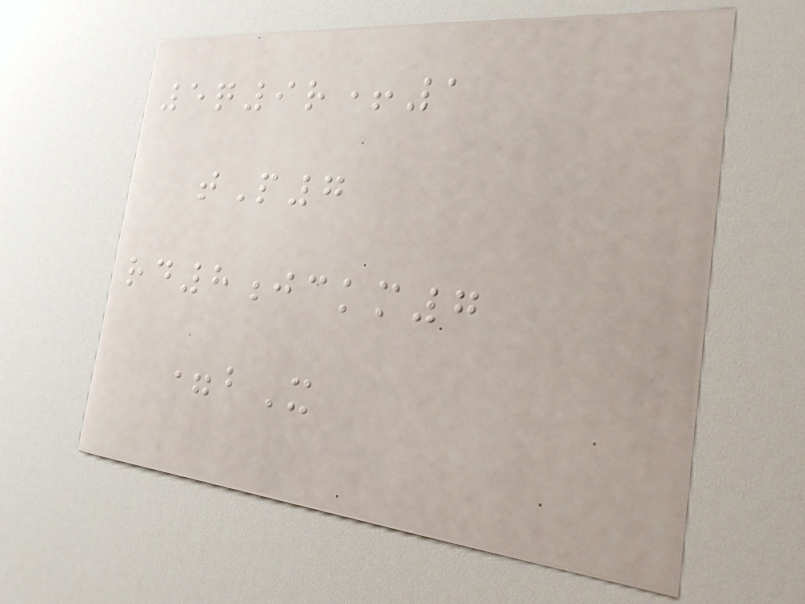5q9r+1
tP7
rd8jckm7
=bX
